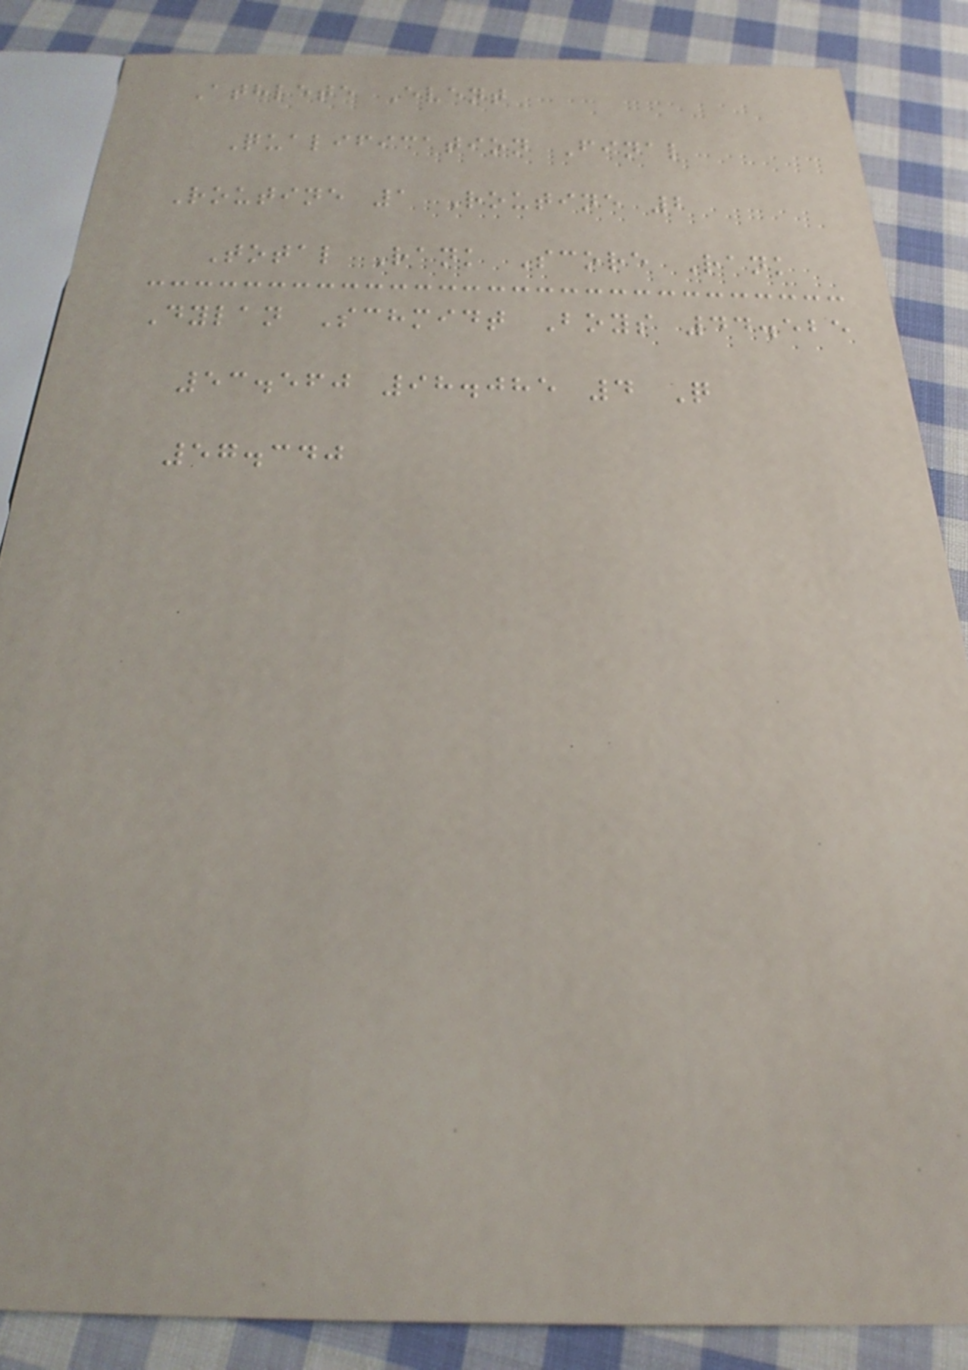Athlete Event
Qualification Final
Routine 1 Routine 2
Total Rank Score Rank
Dylan Schmidt Boys 44.525
53.560 98.085 4 Q
57.340
